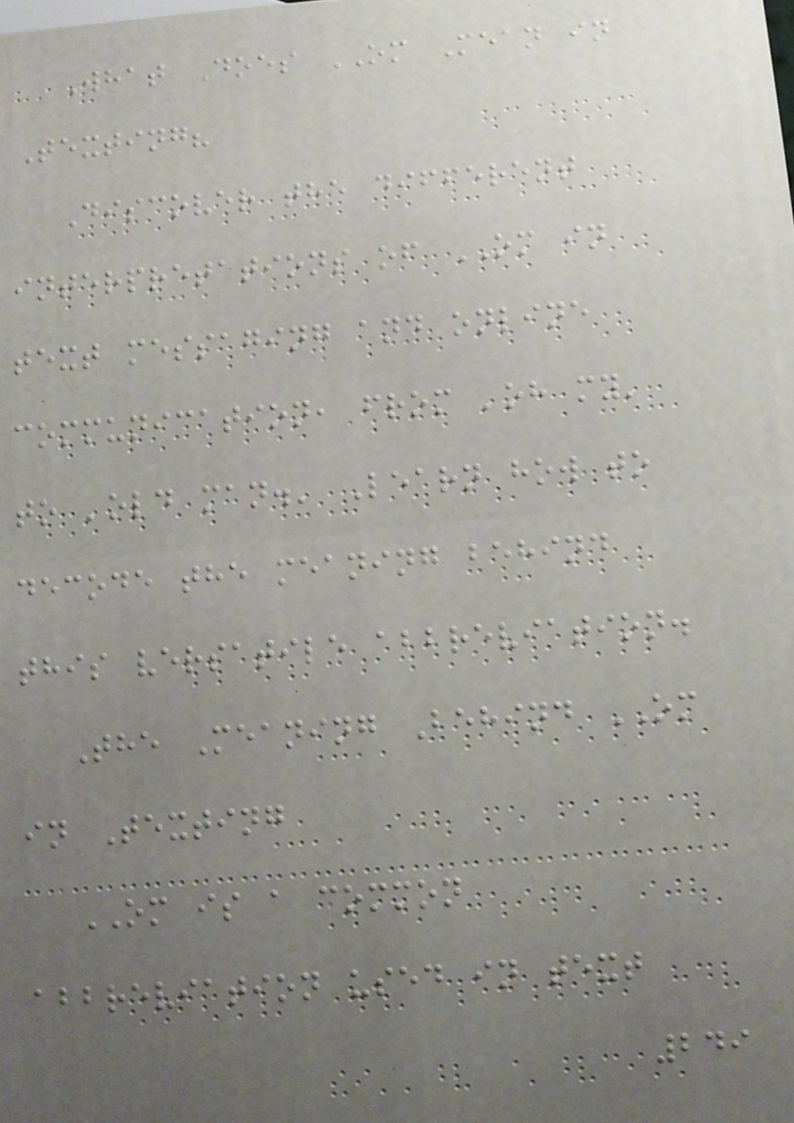What Does OM Mean in
Texting?
Discover the different
interpretations of OM in
text messaging and online
communication, from 'oh my'
to 'old man.' Learn how to
decode the meaning behind
this versatile abbreviation.
The Meaning Behind OM
in Texting
OM is a common
abbreviation used in text
249
